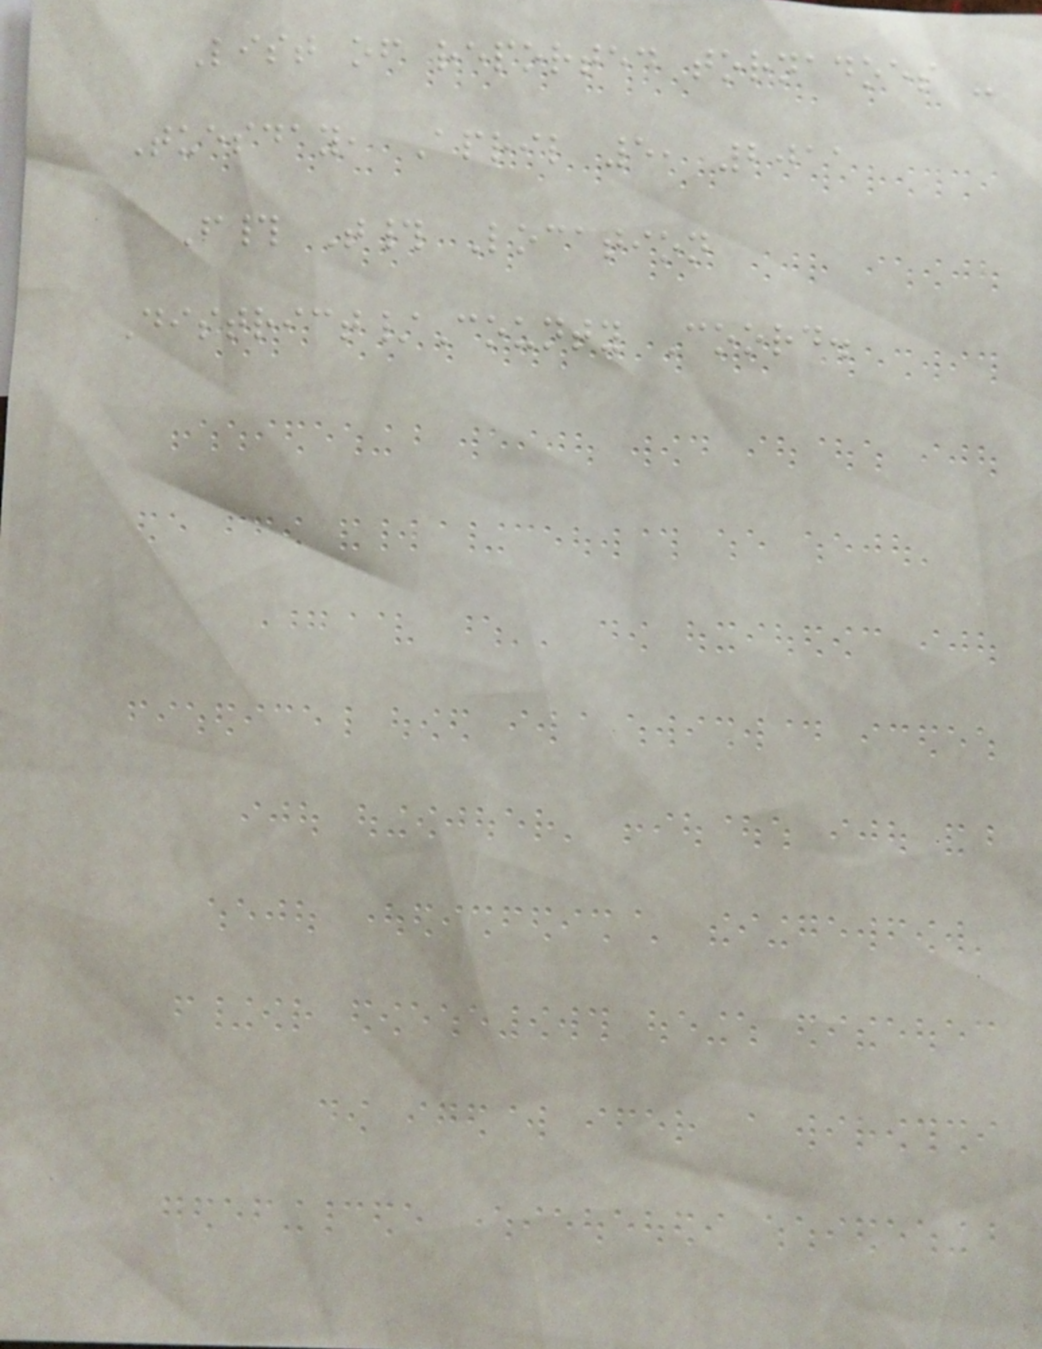List of reported tornadoes -
Tuesday, April 5, 2011
F# T# Location
District/County Coord.
